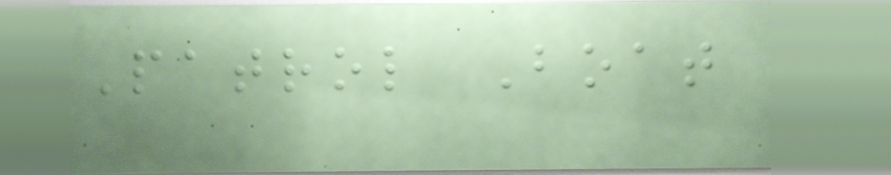Patrol Boat
